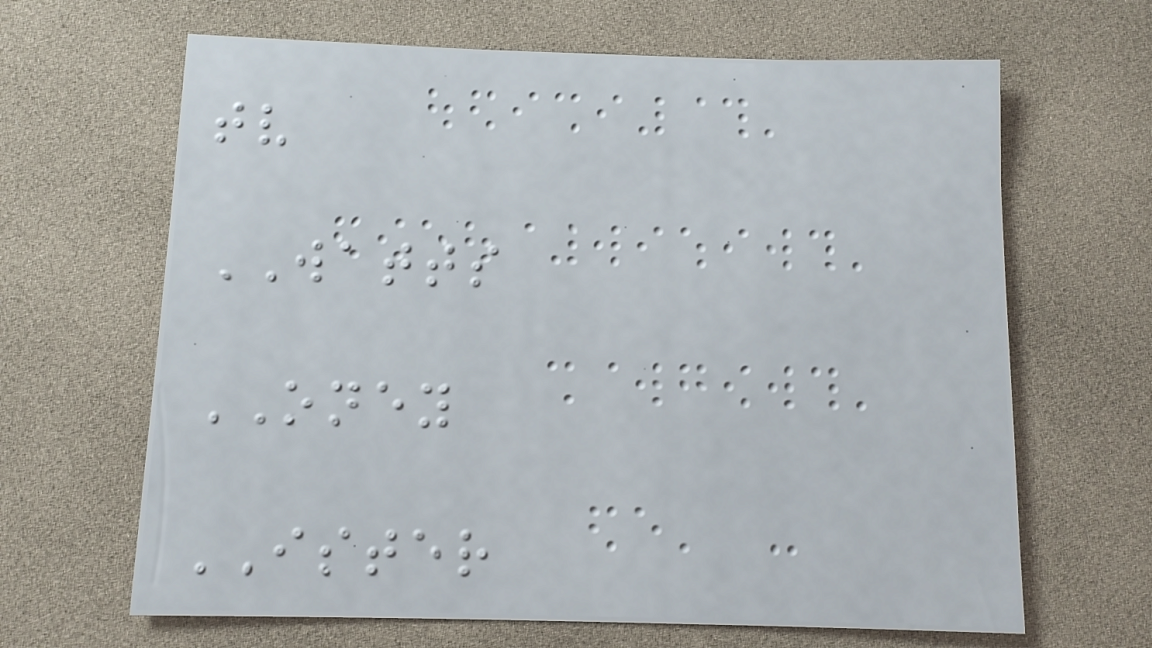tv
WATTS
ONEY
ISTER
